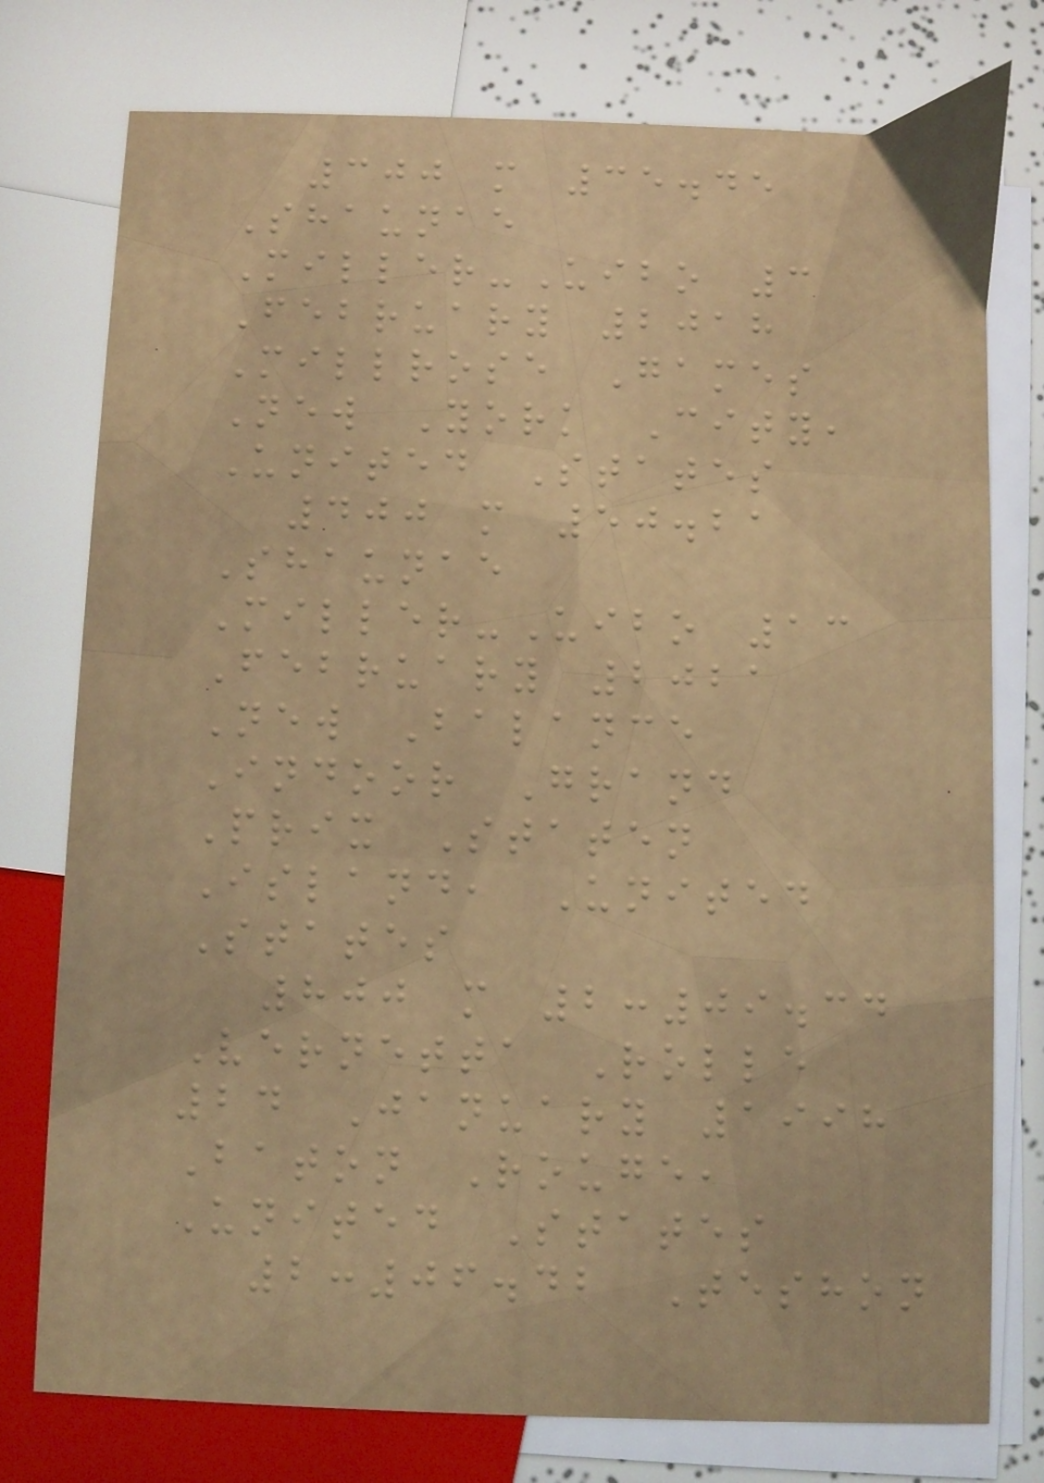300 m 35.45
Shaunae
Miller-Uibo 3
February 2018
Millrose Games
New York City,
United States
400 m 50.21
Shaunae
Miller-Uibo 13
February 2021
New Balance
Indoor Grand
Prix Staten
Island, United
States
800 m 2:09.34
Vernetta Rolle
24 January 1998
Baton Rouge,
United States
2:06.42 Teshon
